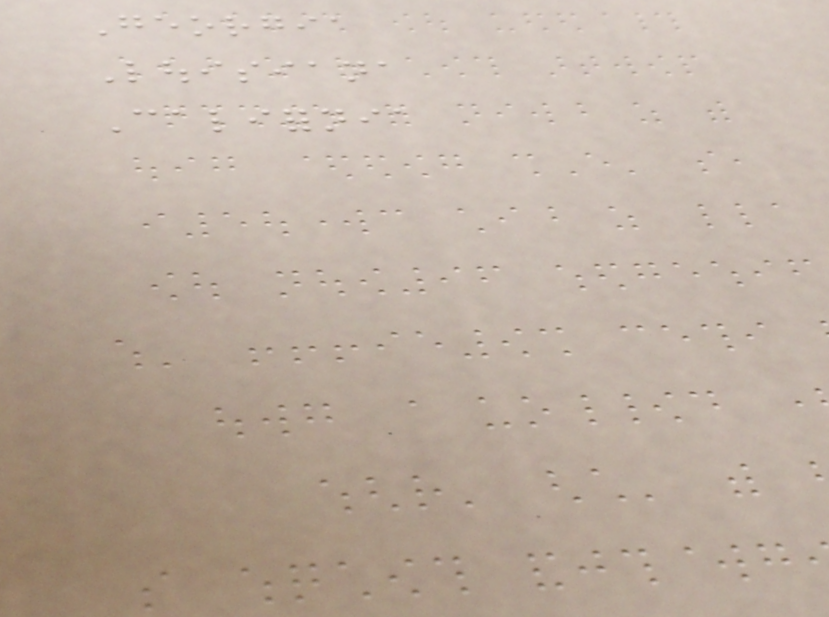Georgia
Louisiana
California
